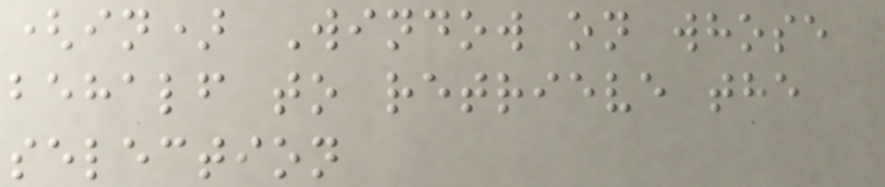(in) Window on whose
behalf to retrieve the
selection
